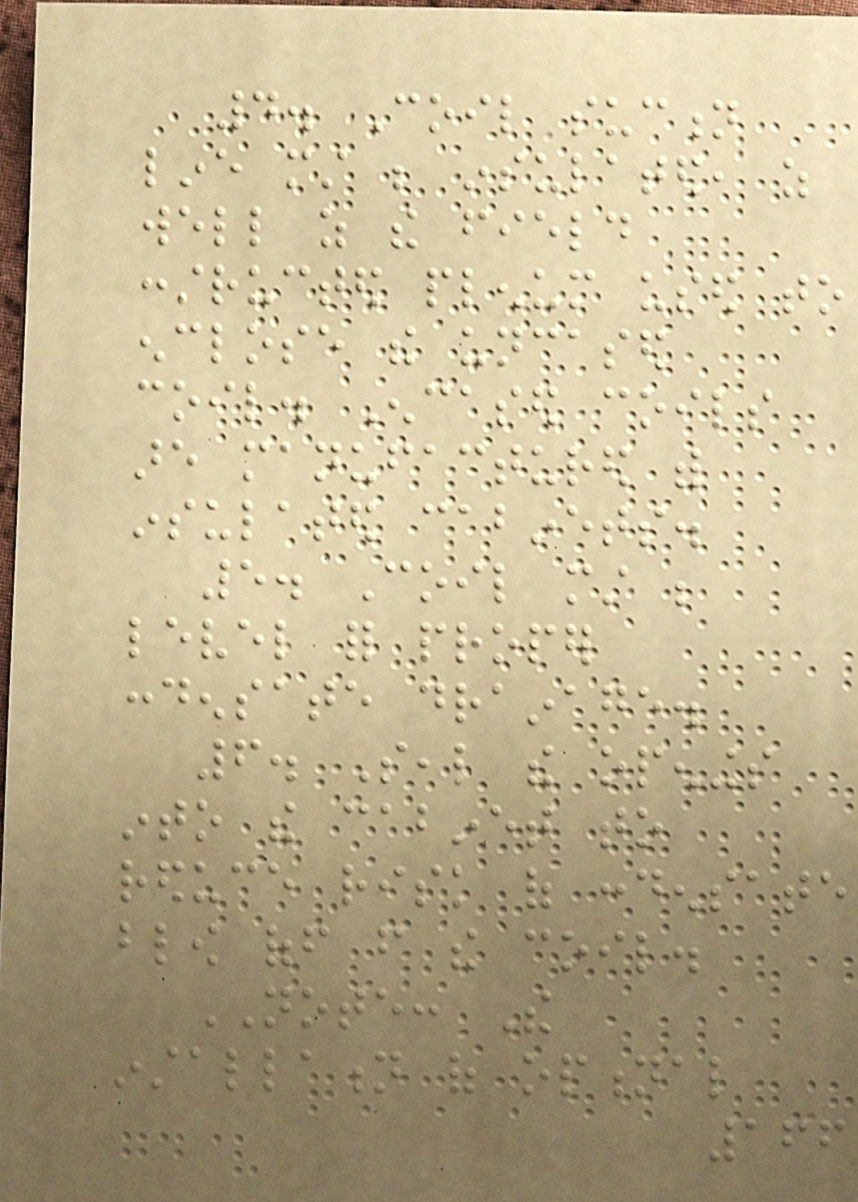4. Coil suction
line must be insulated, as
well as the field
constructed plenum used to
enclose the uncased
coil. Encased coils
are manufactured with
insulated cabinets.
5. Coil must be
level for proper
condensate drainage.
6. Seal the openings
into the cabinet to
reduce risk of condensate
blow off from the coil.
NOTE: The
installation of optional
166
